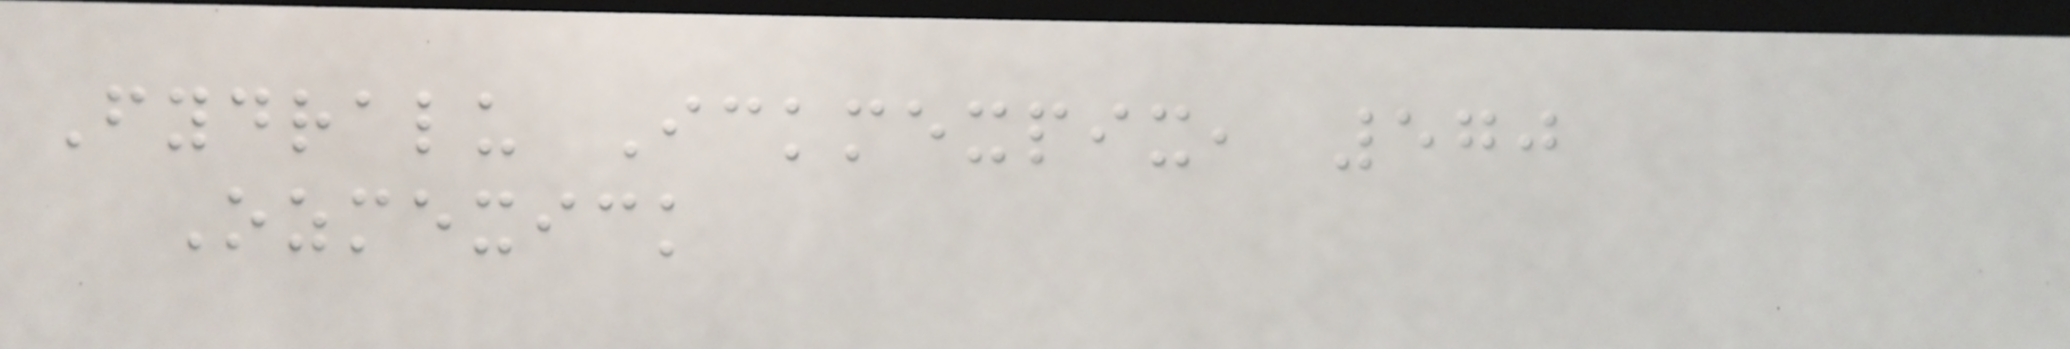Fydralu Ickmexpix, 570
Ozmexick
